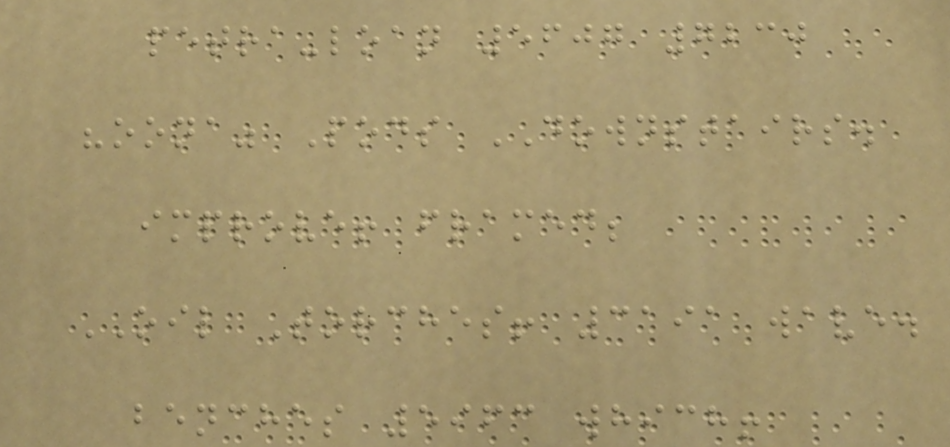petra-loan 5607 7230
"oona" Pods DOWNSTAIRS.
improve! framed;
OIL Torches! 3191 wave.
benches 5963 which!
